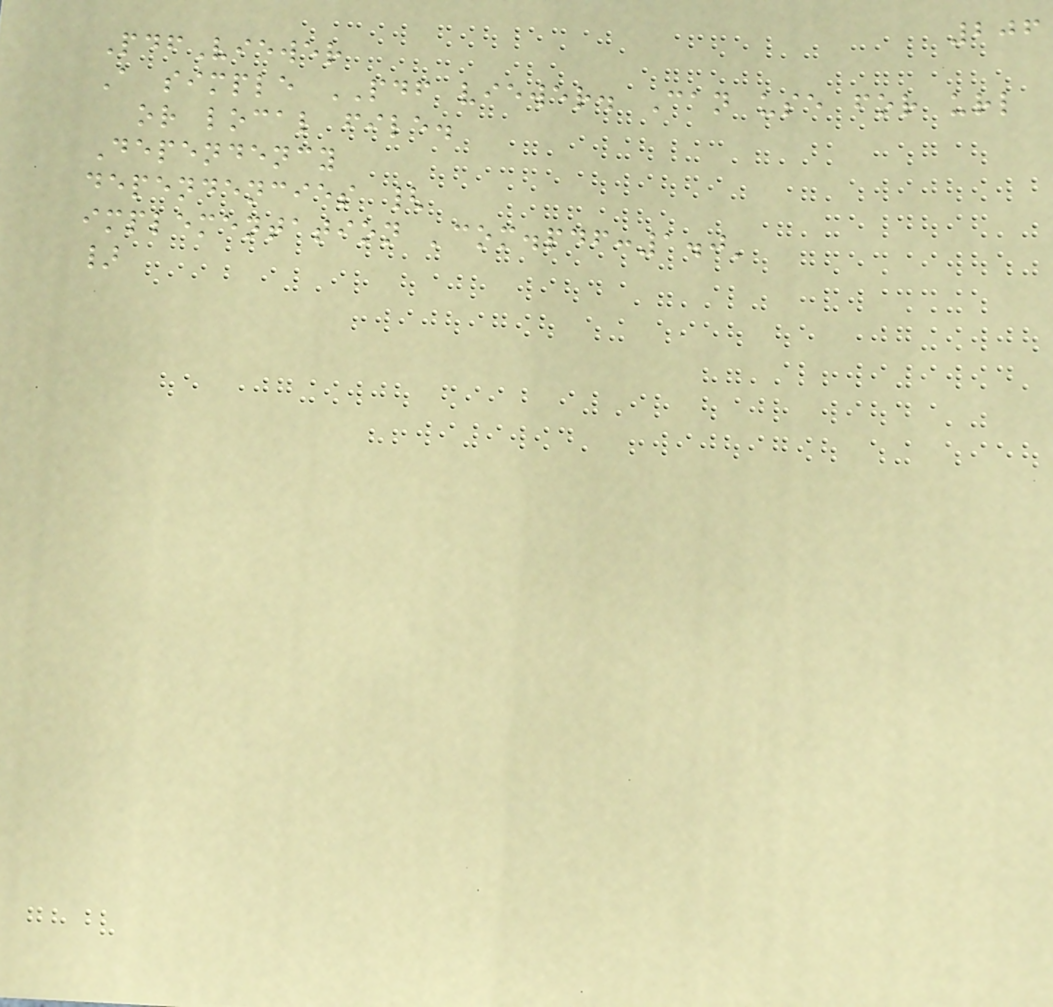206
PdfViewer
A simple PDF viewer. Can use for url
or local file.
Dependency
dependencies {
implementation 'com.pdf:1.0'
}
